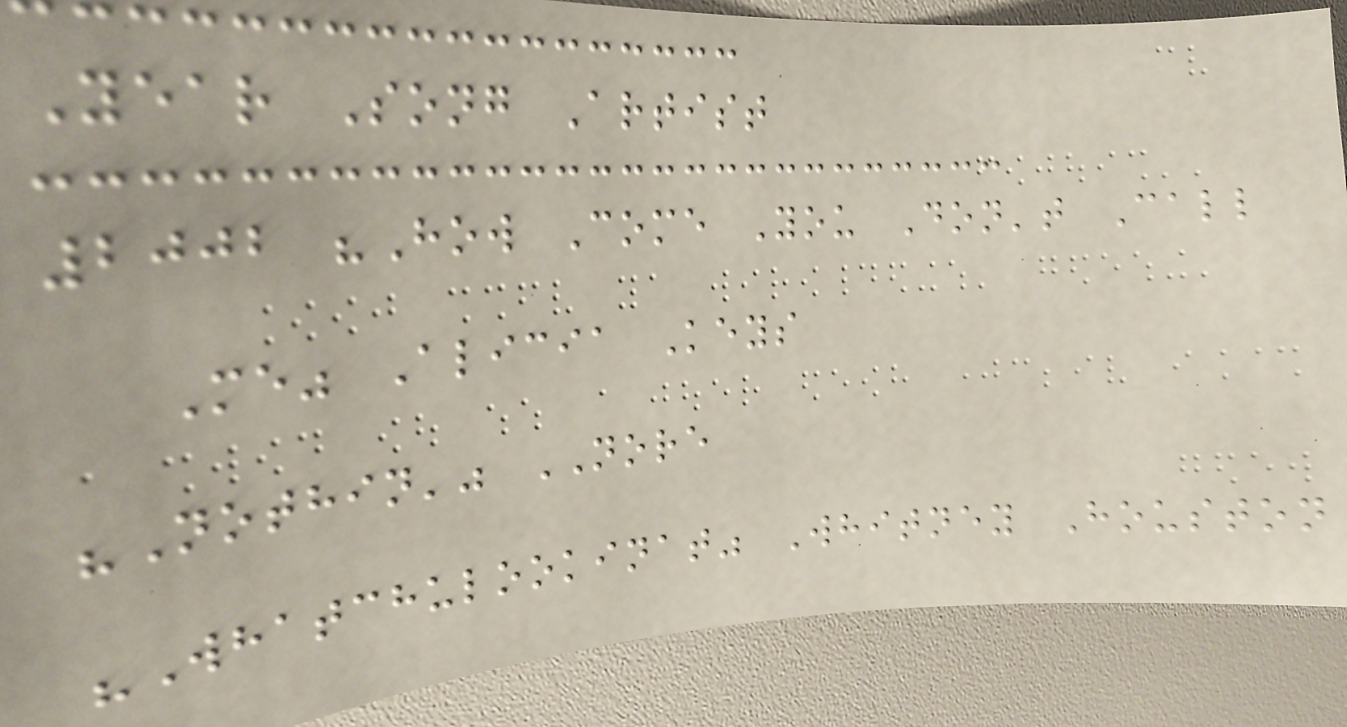Year Song Artist
2002 "How Come You Don't Call
Me" Alicia Keys
"Nothin'" NORE
"Whatchulookinat" Whitney Houston
